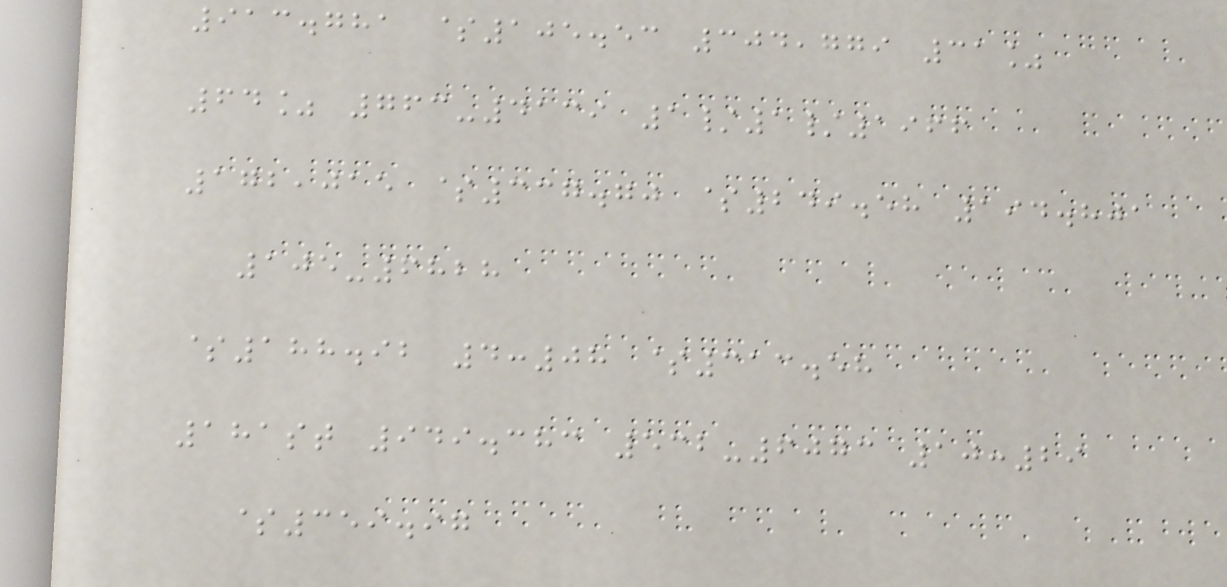913.781 $105.53 304,779 31%
64% 763-4139 1/1/1966
172,015 $337.70 $249.58 194.801
105-6828
$188.92 4:08 $313.58
181st 949.383 532-6073 10:29
$359.97
